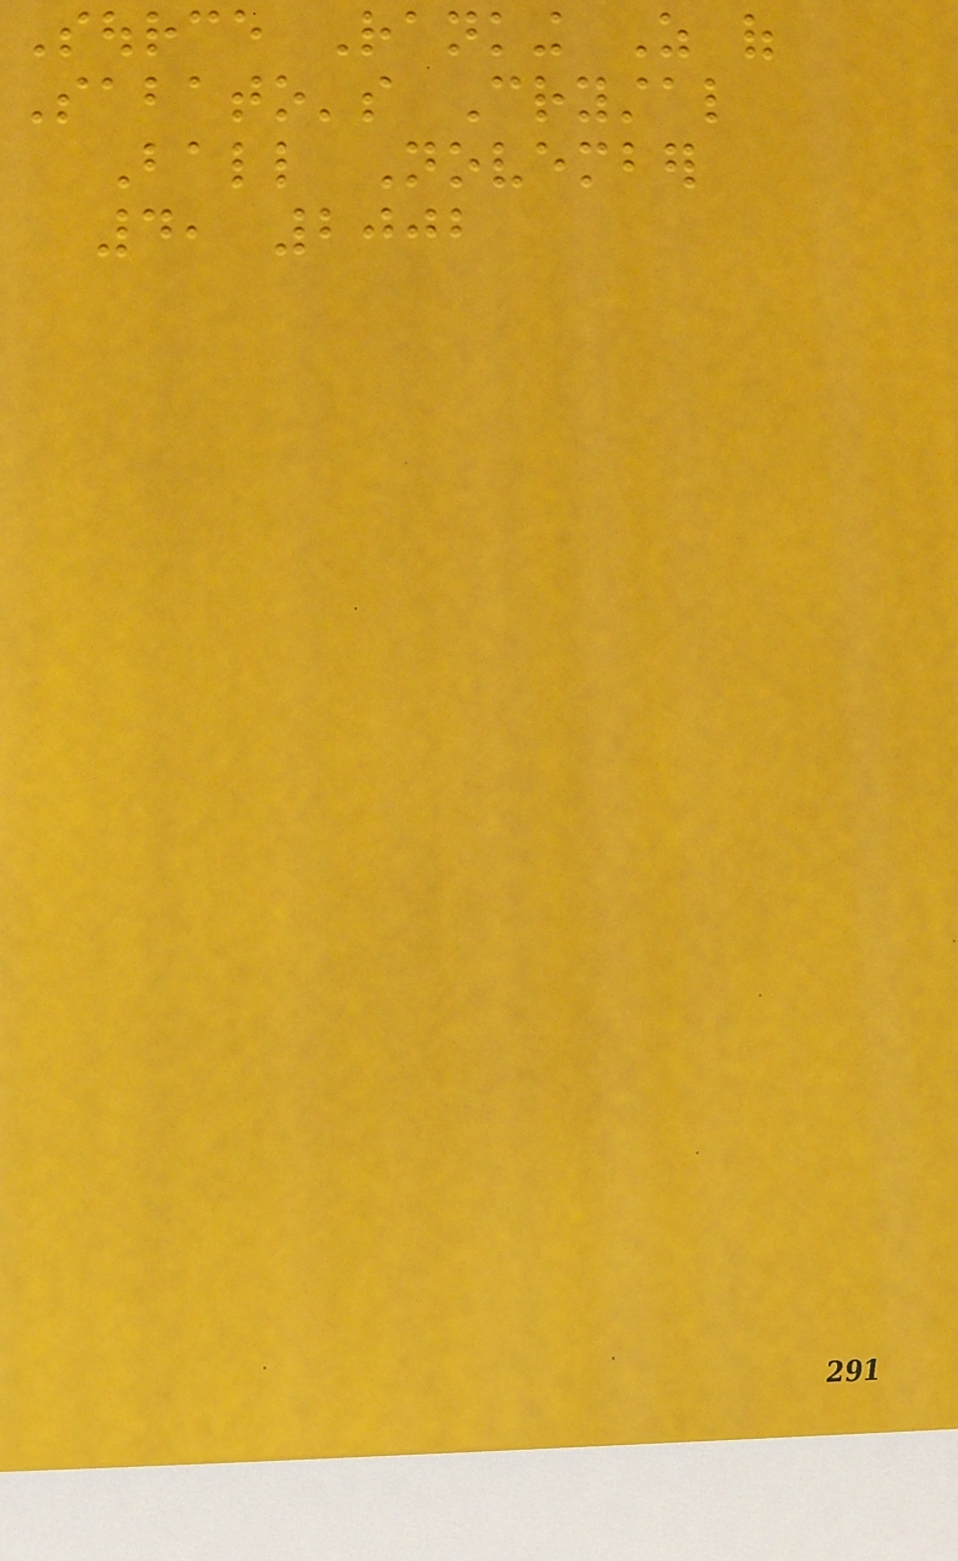Source Ranking As of
Sabato's Crystal
Ball November
4, 2002
